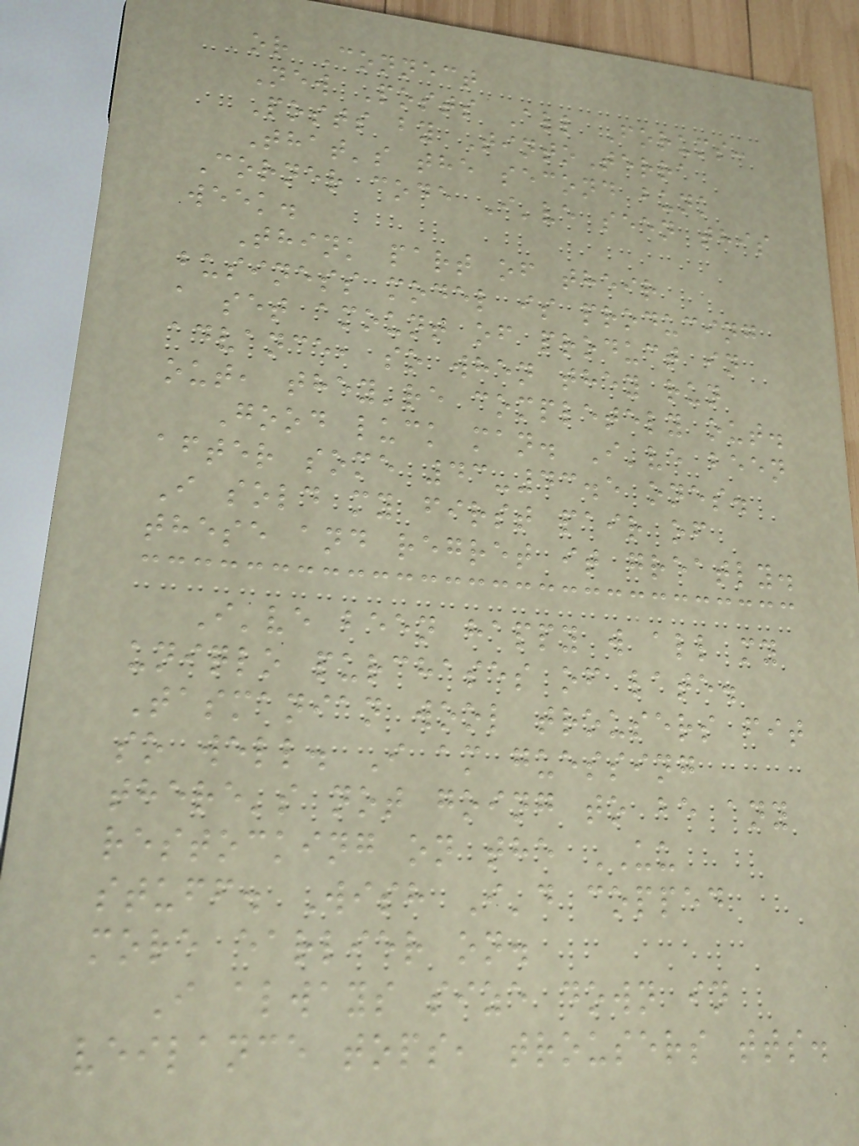or Connect
New Posts All Forums:
Posts by TintoTerra
That's the second bunk
Corner code I've seen this
week.
Think part of their
business model is producing
a set amount of product in
advance, so when they run
out, they're completely out.
Good luck man. I've been
after some 43-43.5 ones.
I sold my first pair of
these and regret it greatly.
I've been happy w all my
uniqlo purchases of late.
Tasmanian wool trousers fit
so well. I am guessing
there's not going to be any
restocking on the UU
stuff. Wish I'd copped
more earlier on.
I always size down in
veilance tops, trousers tts.
